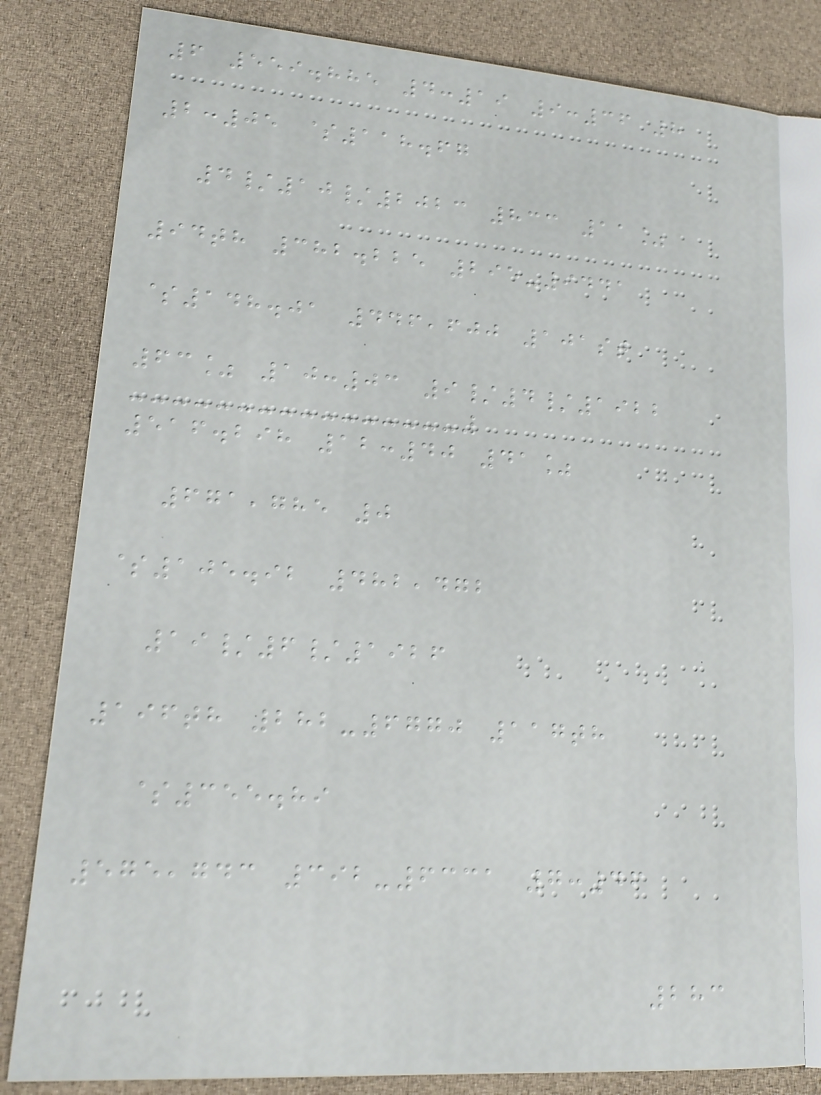6 559.885 4:19 9:36 8
2:05 $118.67
4/10/2023 833 11%
94th 382.225 295-9441
$148.01 446,600 101st
63% 10:03 9/4/1922
516.298 12:40 41%
671,785 0
$105.92 482,472
19/6/1926
196th 282-6770 117th
$355.89
575,743 392-6331 7:46
283
